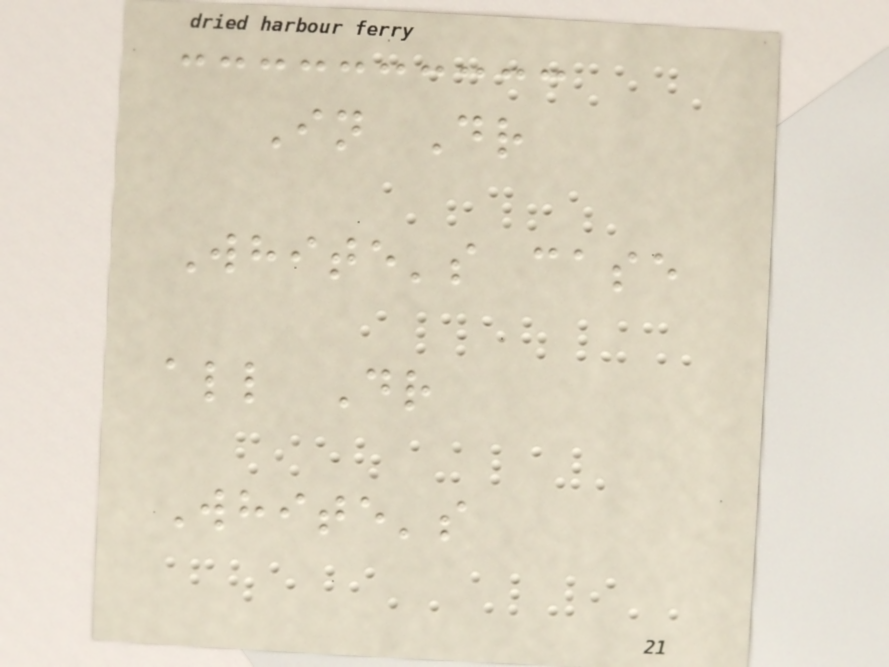In Dr
White's case
all Dr
White's
